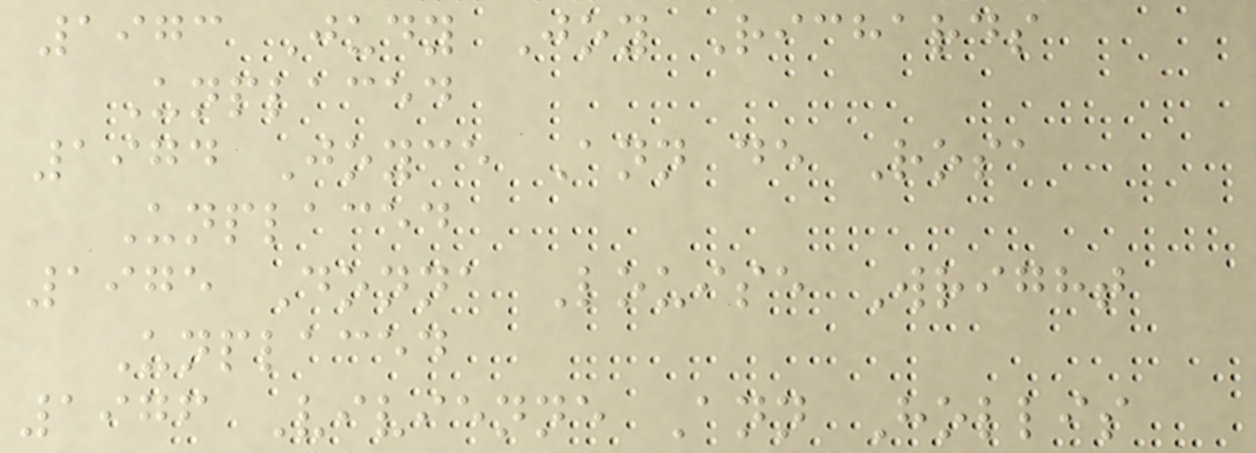1973 Judy Joy Richards
Unplaced
1974 Joyce Ann de Rosa
Unplaced
1975 Donna Louise Wright
Unplaced
1976 Vivienne Ann Hollis
